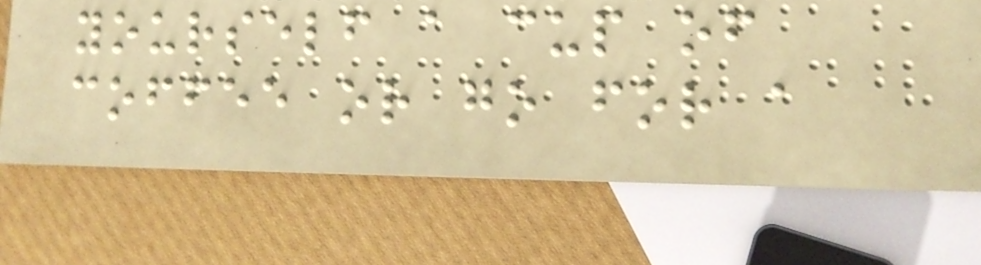yourself a cup of
coffee or go for a
